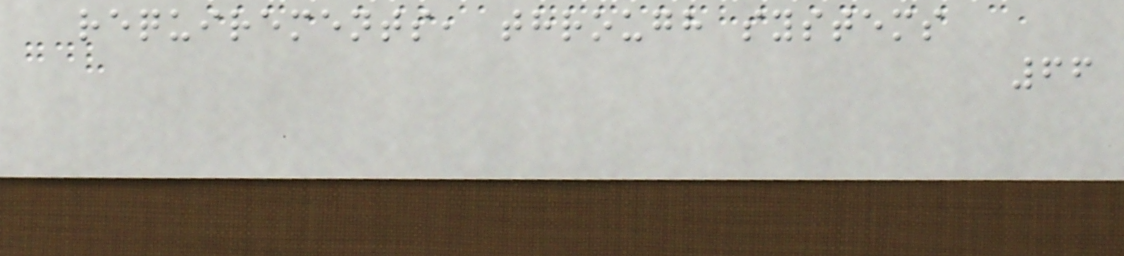requirements, through systems
66
